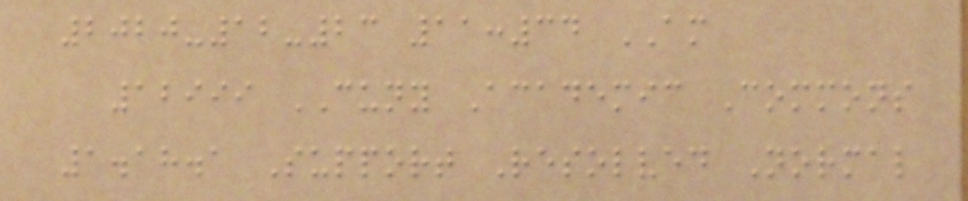2020-12-23 11:34 AM
12999 CUNY Academic Commons
1.18.1 Support Resolved Normal
